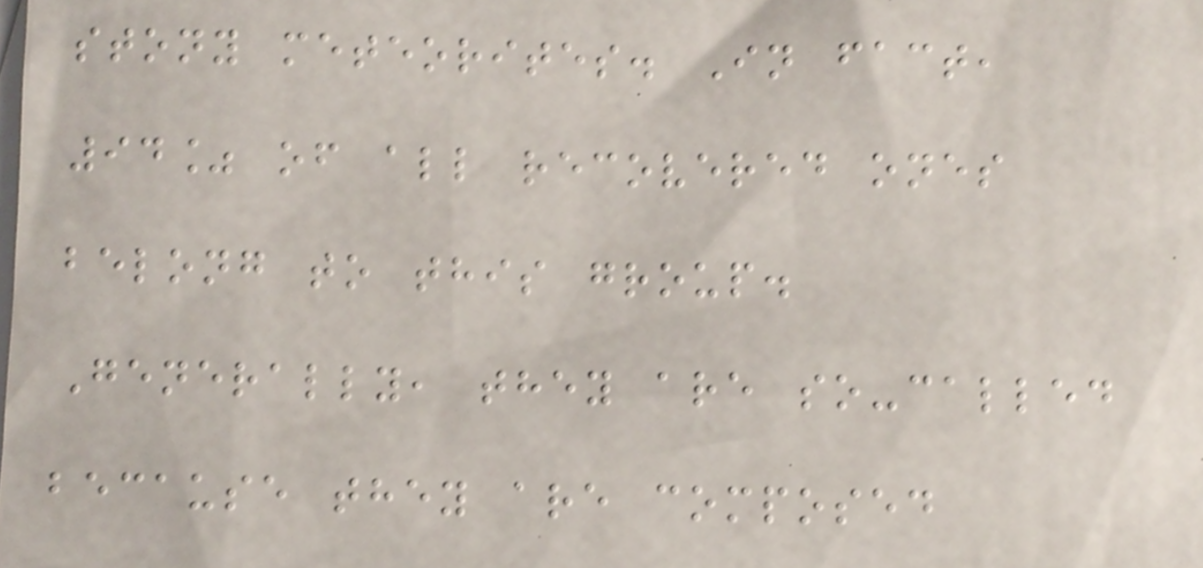stony meteorites. In fact,
94% of all recovered ones
belong to this group.
Generally, they are so-called
because they are composed
